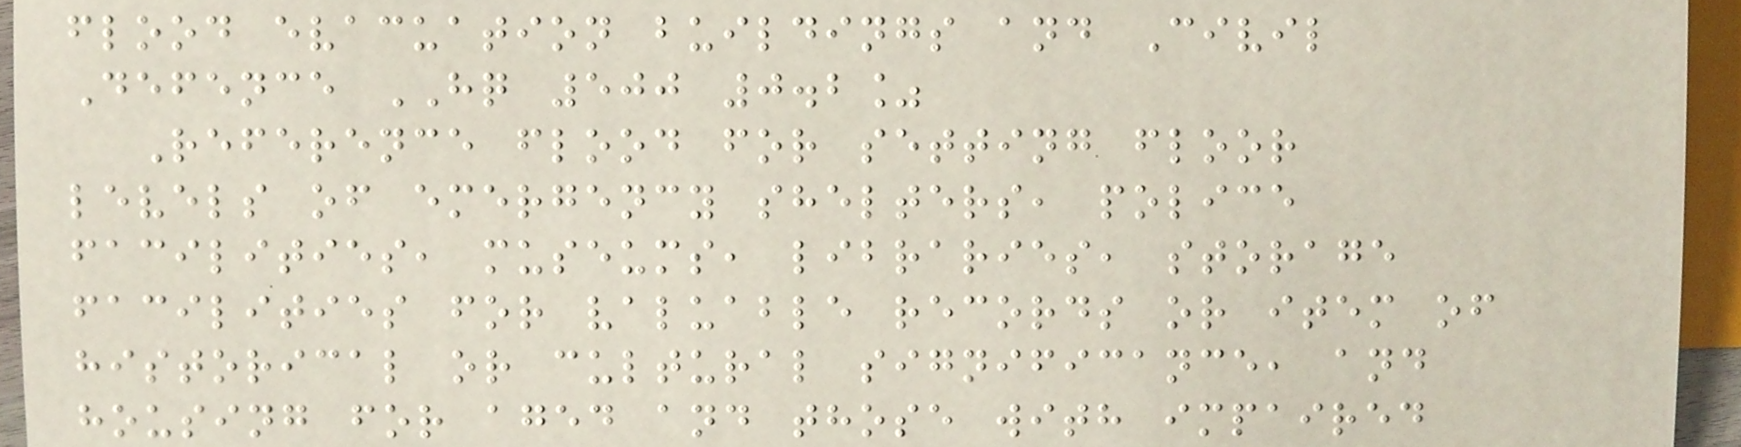flood evacuation buildings and Civil
Defence HQ 500 0.2%
Reference flood for setting floor
levels of emergency shelters, police
facilities, museums, libraries, storage
facilities for valuable records or item of
historical or cultural significance, and
housing for aged and those with impaired
